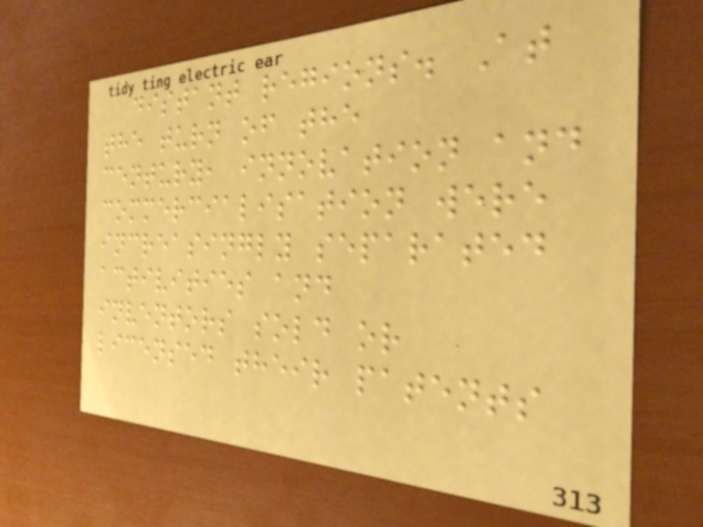distant regions. At
the turn of the
century, innovation and
commercialisation were
increasingly separated
activities and
inventors sold or
licensed their patents
